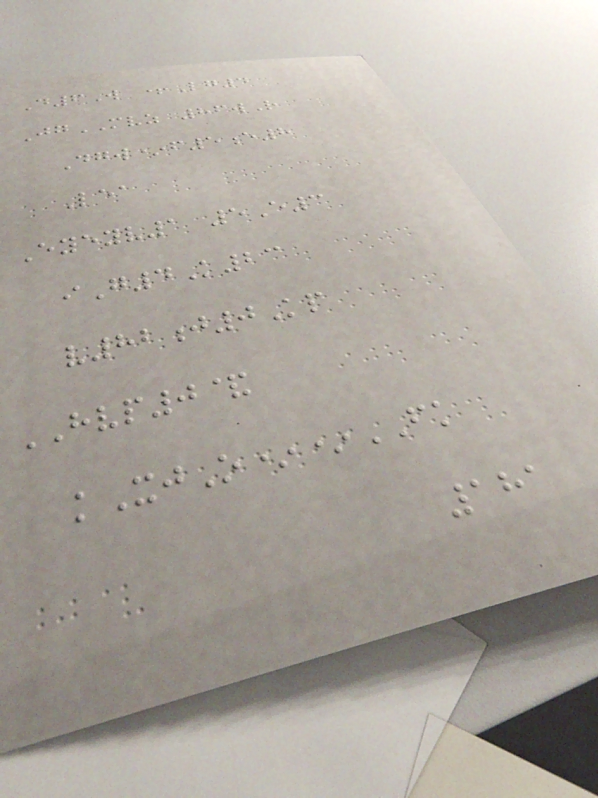D6W +Lg4
JgMVZ 86wR
Dgw*f5e8
Lea
Eyeyv1 5E3
iG4K23
v82j0Kp
HVP0&
kXjO**FK
181
